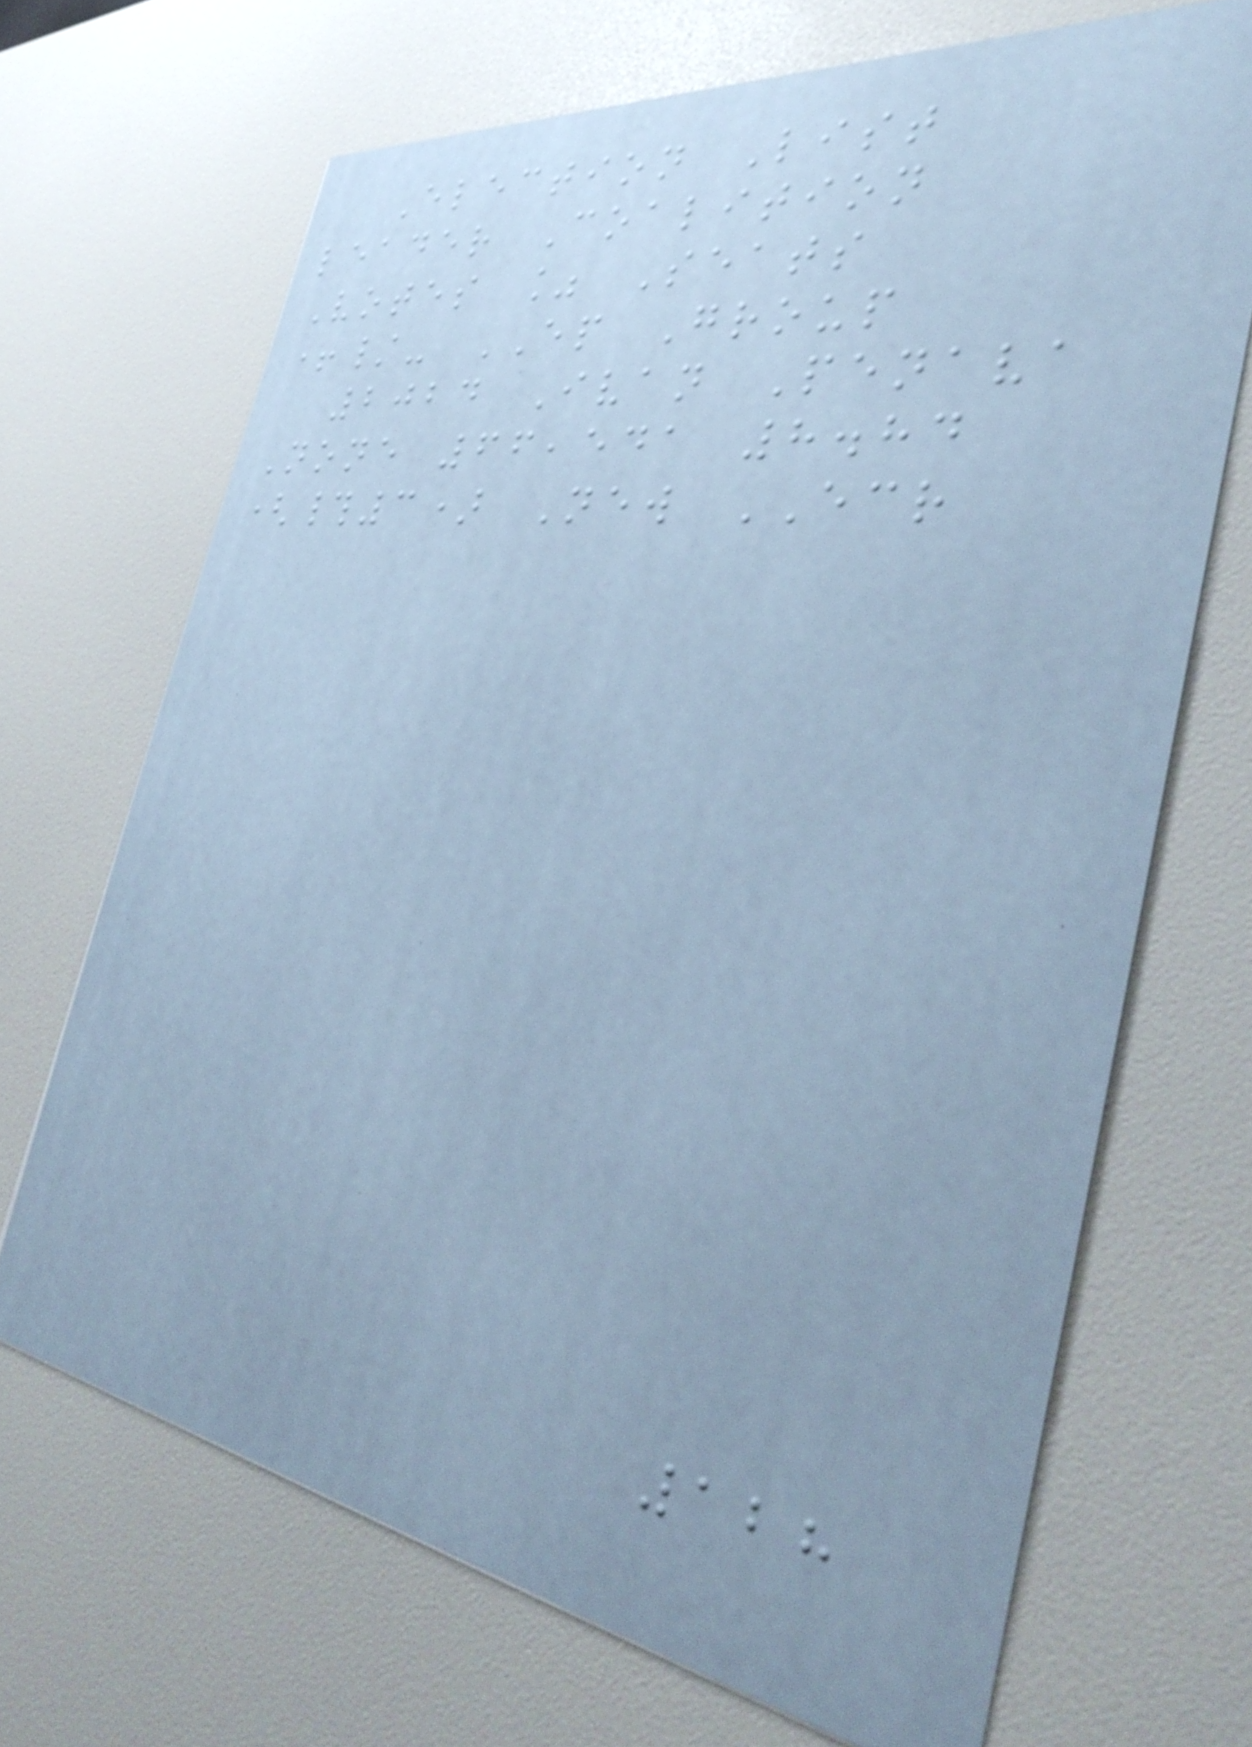Election List
leader Coalition
Votes % Seats
+/- EP Group
2024 Ivan Penava
None 66,541 8.84
(#3) New ECR
128
